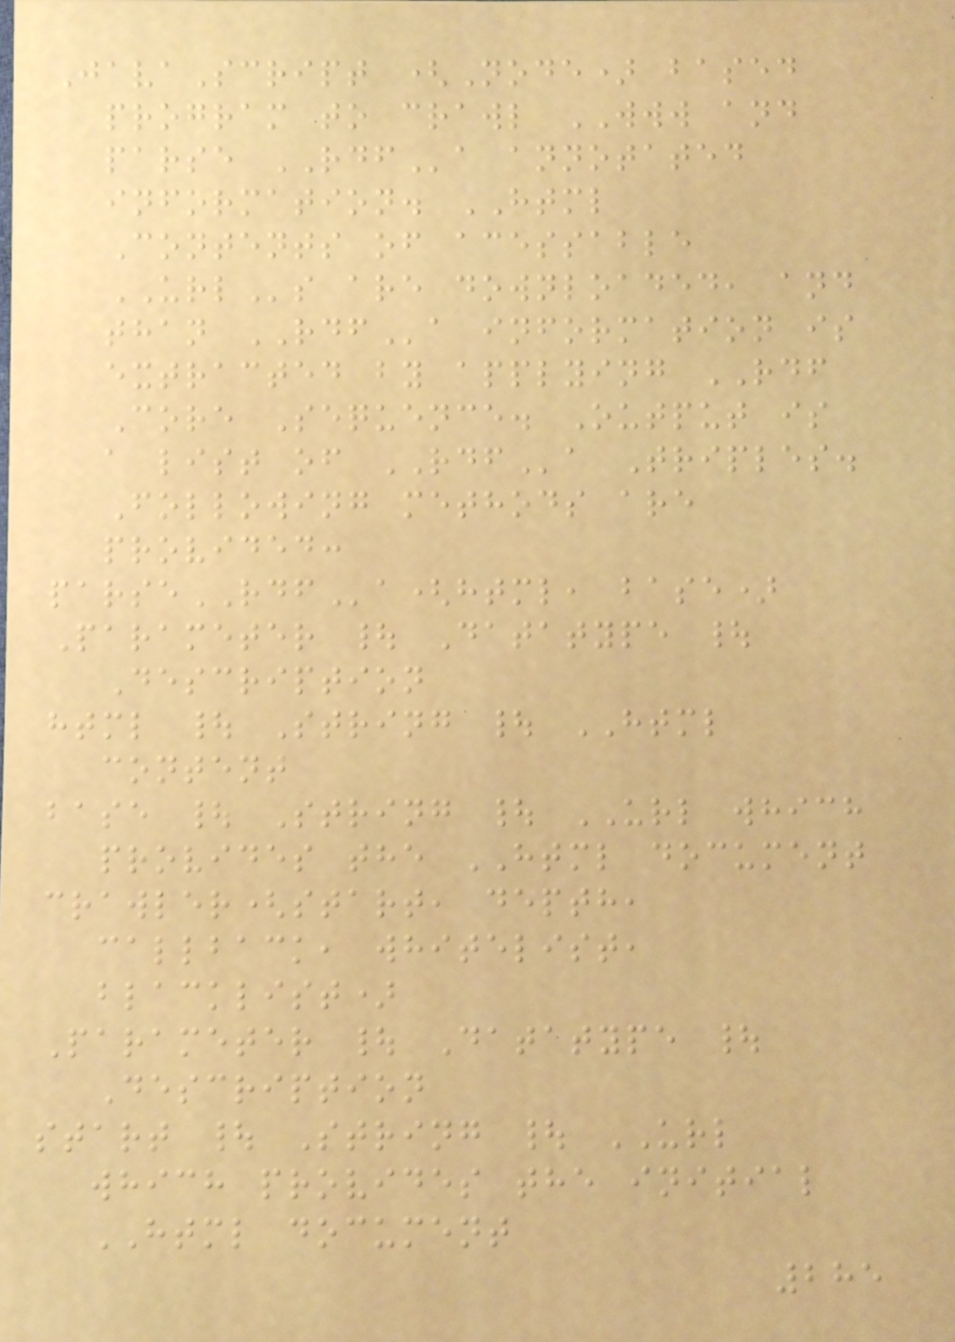JavaScript (Node) based
program to crawl WWW and
parse RDFa annotated
information. HTML
Contents of acessable
URLs are downloaded, and
than RDFa information is
extracted by applying RDF
Core Sequence. Output is
a list of RDFa Triples.
Following methods are
provided:
parseRDFa(html, base)
Parameter | Datatype |
Description
html | String | HTML
content
base | String | URL which
provides the HTML document
crawler(start, depth,
callback, whitelist,
blacklist)
Parameter | Datatype |
Description
start | String | URL
which provides the initial
HTML document
285
